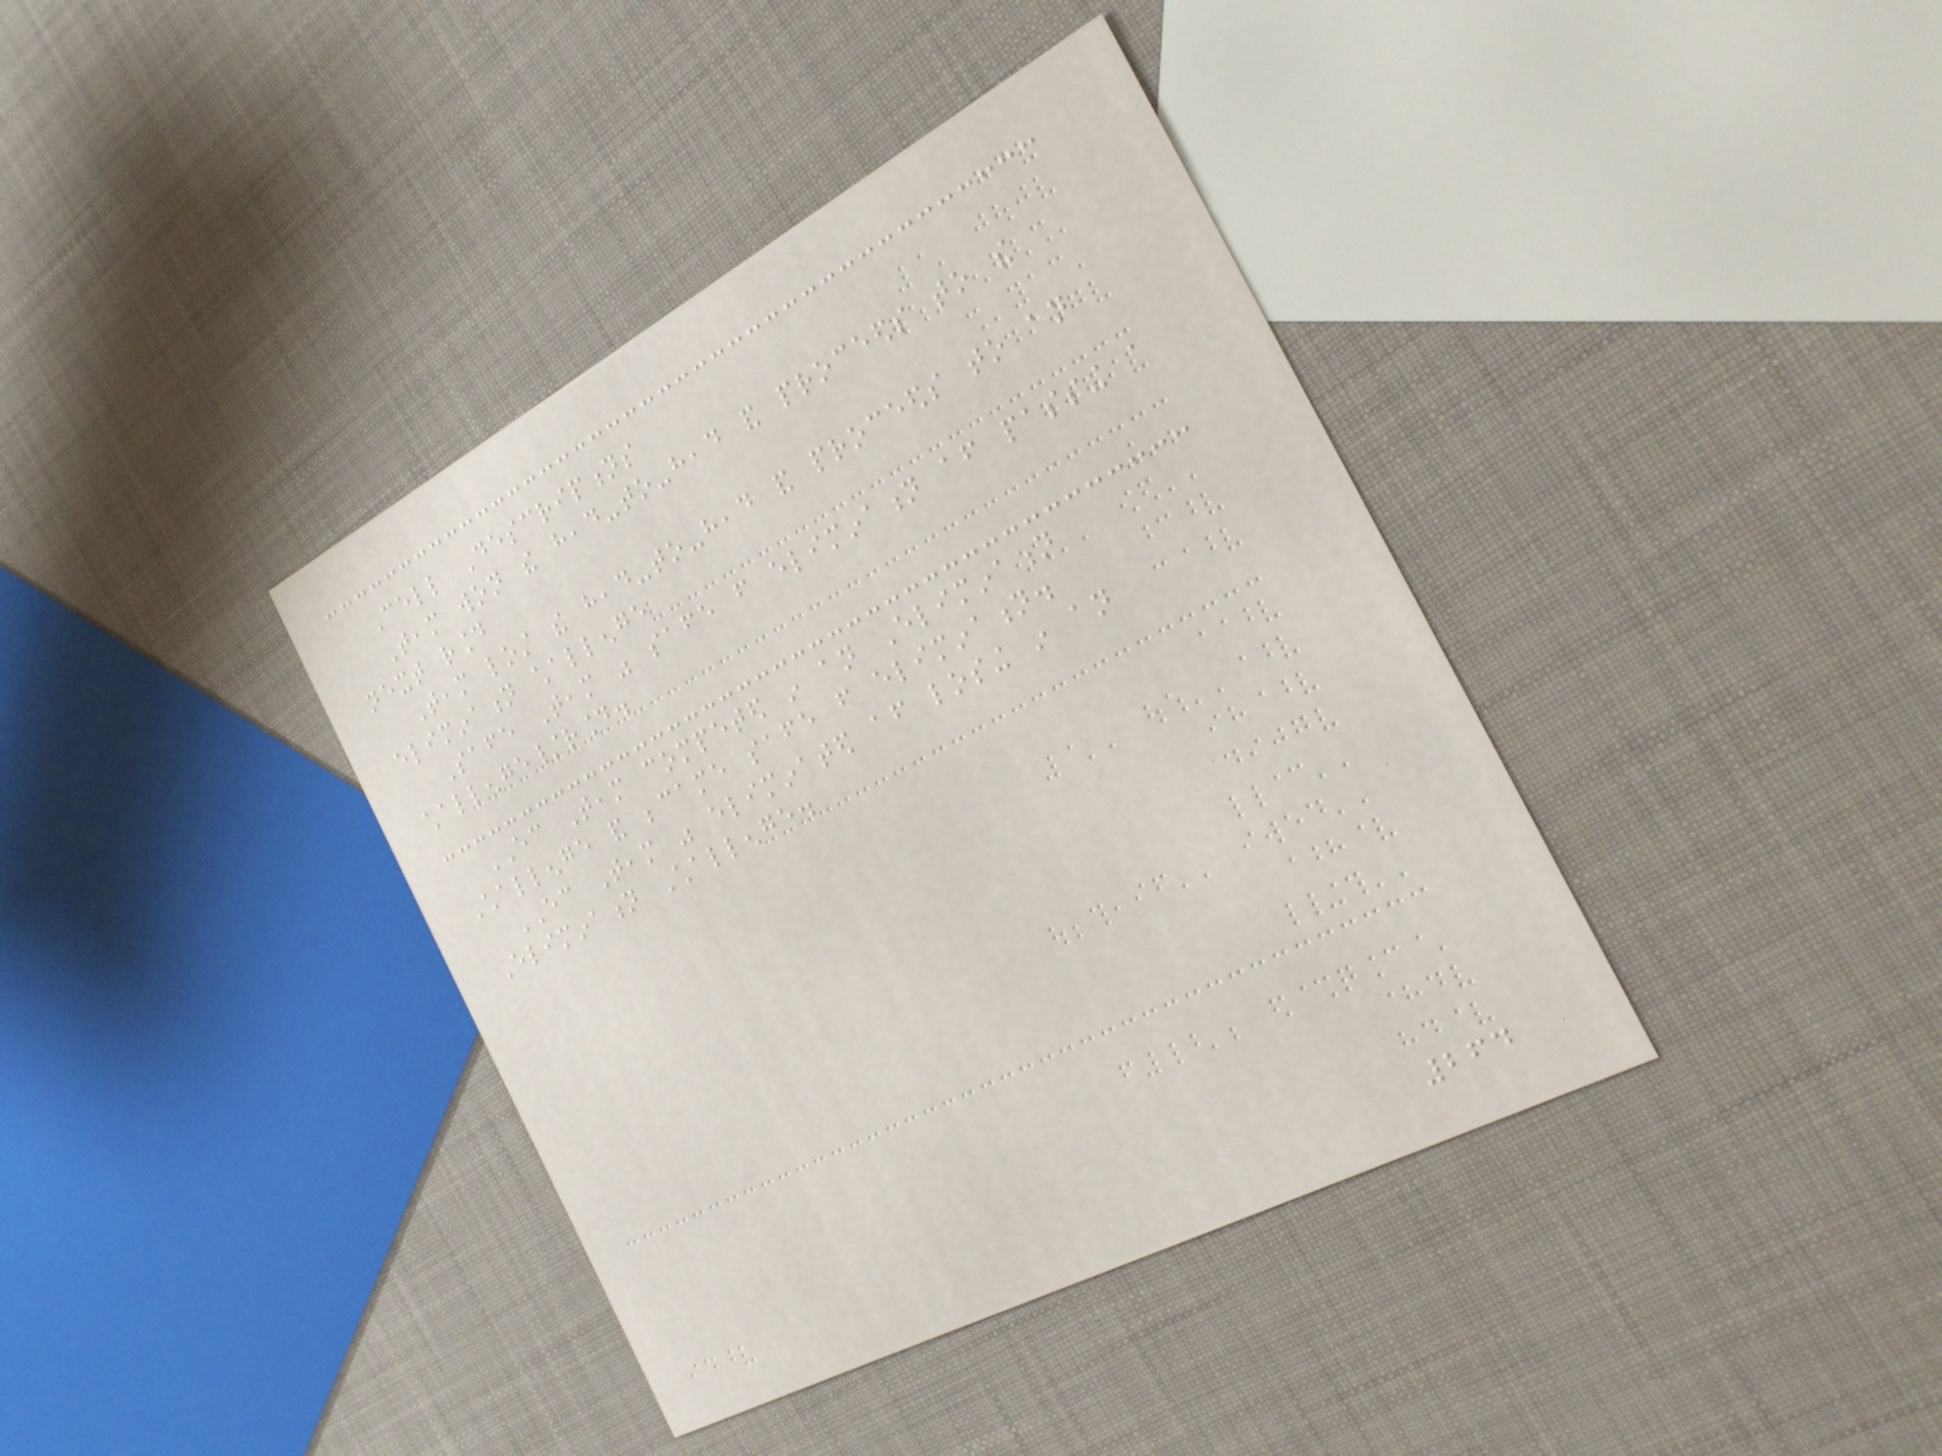Cell Descriptions
Team won the head-to-head and proceeds to the
next round
Team lost the head-to-head and proceeds to an
elimination challenge
Safe Team was safe from elimination after passing a
challenge/round.
EC Team competed in an Elimination
Challenge and became safe from elimination.
EC Team was eliminated after losing in an
Elimination Challenge.
264
